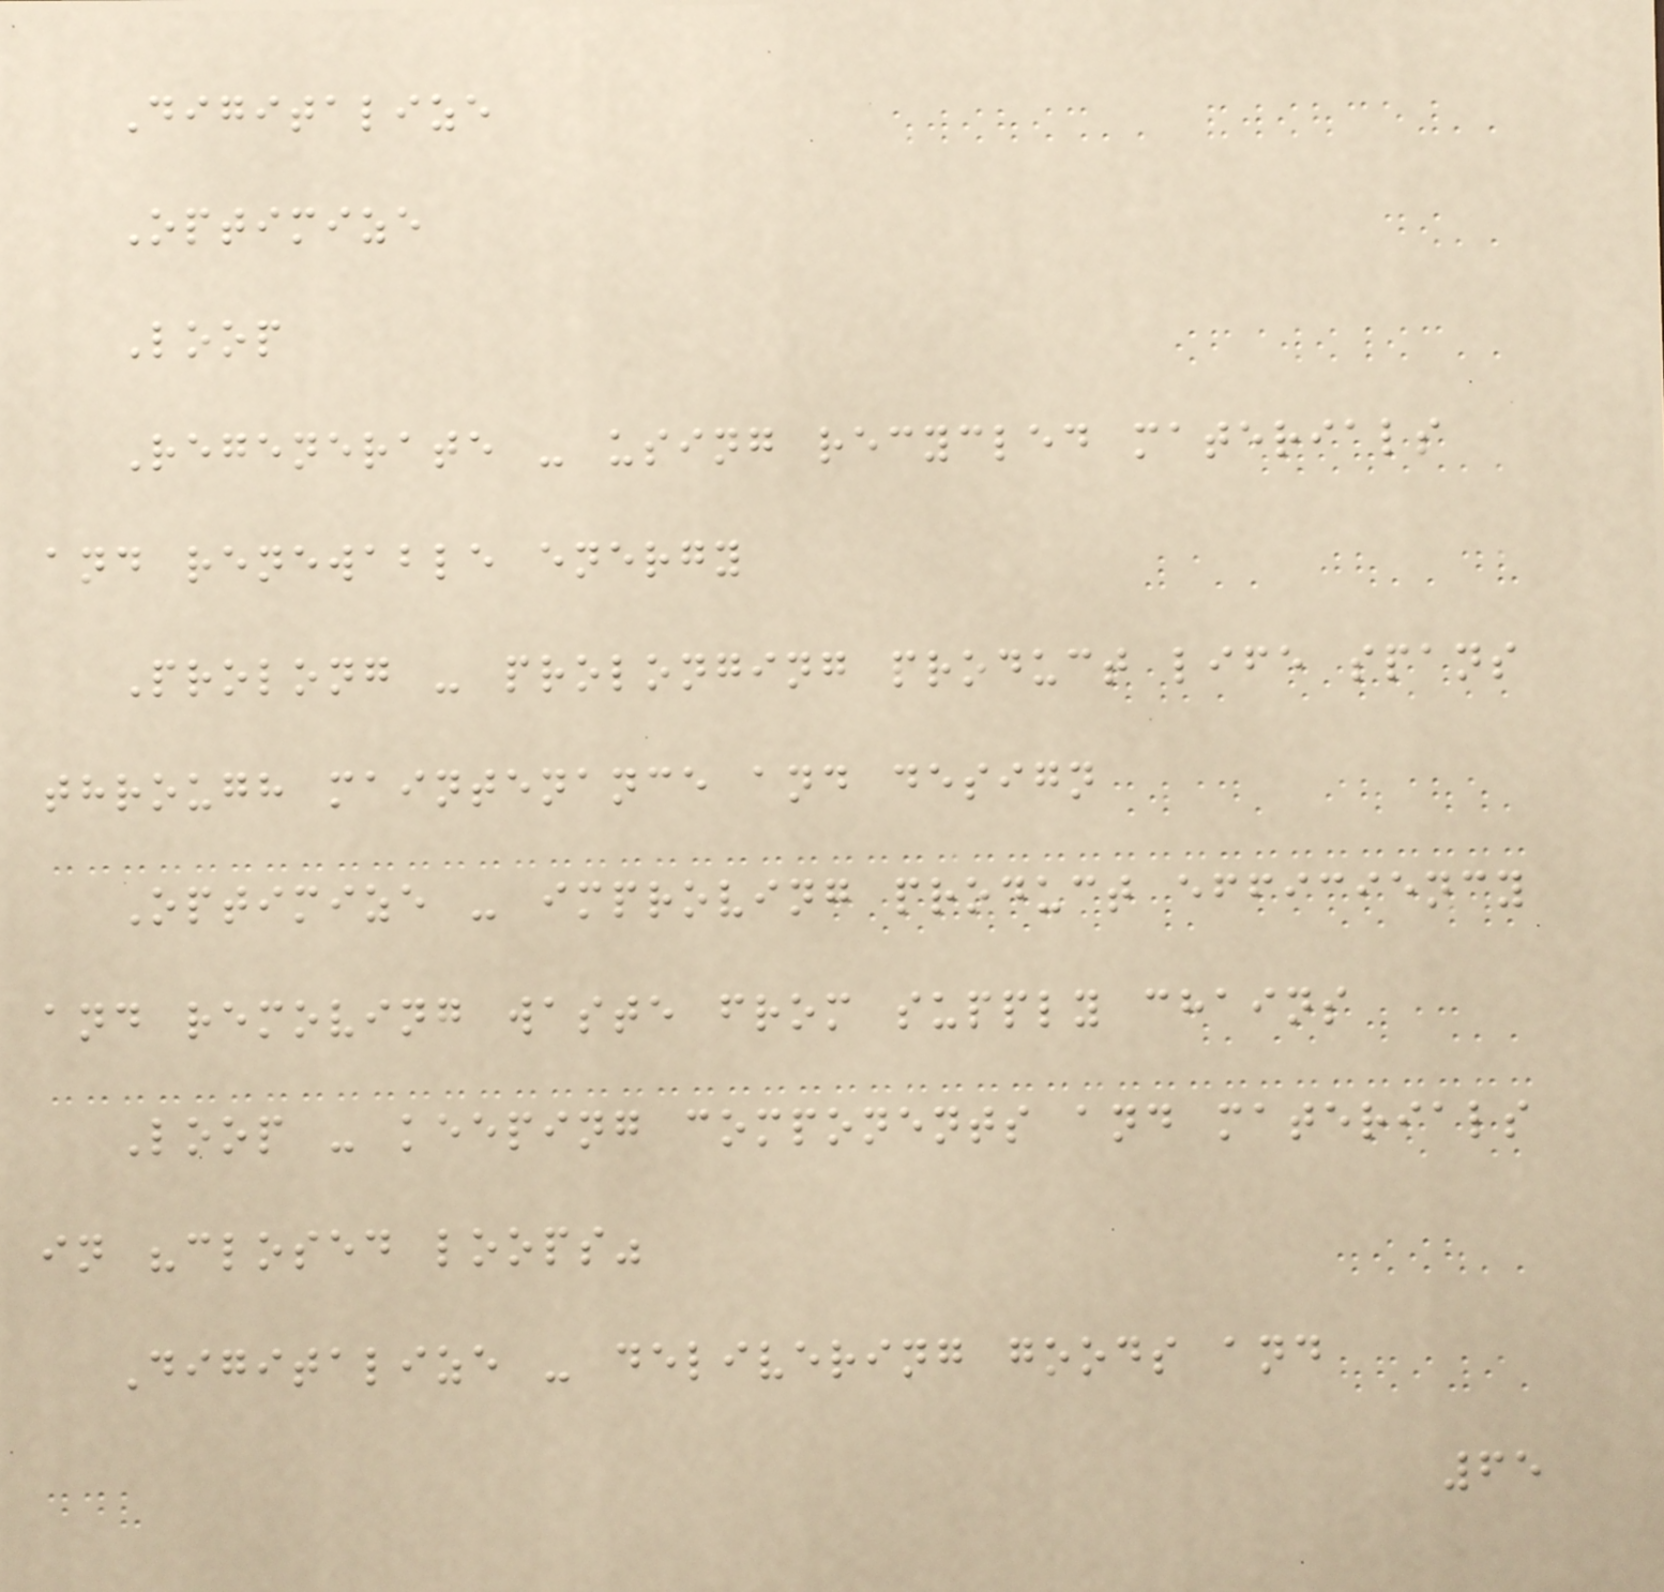Digitalize
Optimize
Loop
Regenerate - using recycled materials
and renewable energy
Prolong - prolonging product life spans
through maintenance and design
Optimize - improving product efficiency
and removing waste from supply chains
Loop - keeping components and materials
in "closed loops"
Digitalize - delivering goods and
65
